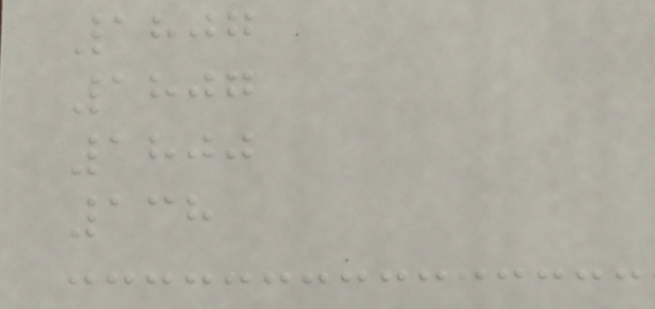1807
1807
1800
138
